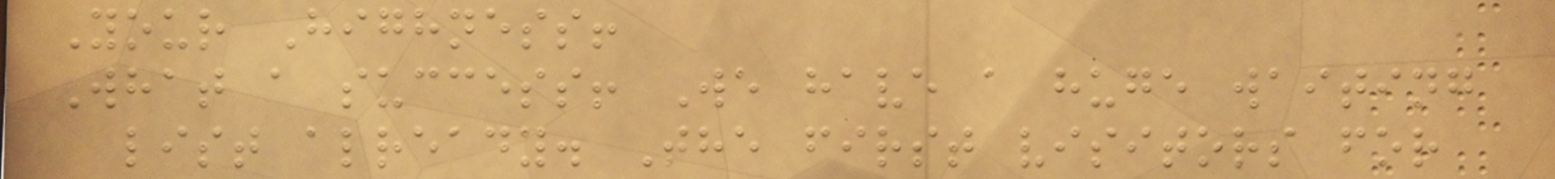Your Highness!
What a success! We have a huge waiting
list already. The first visitors for
